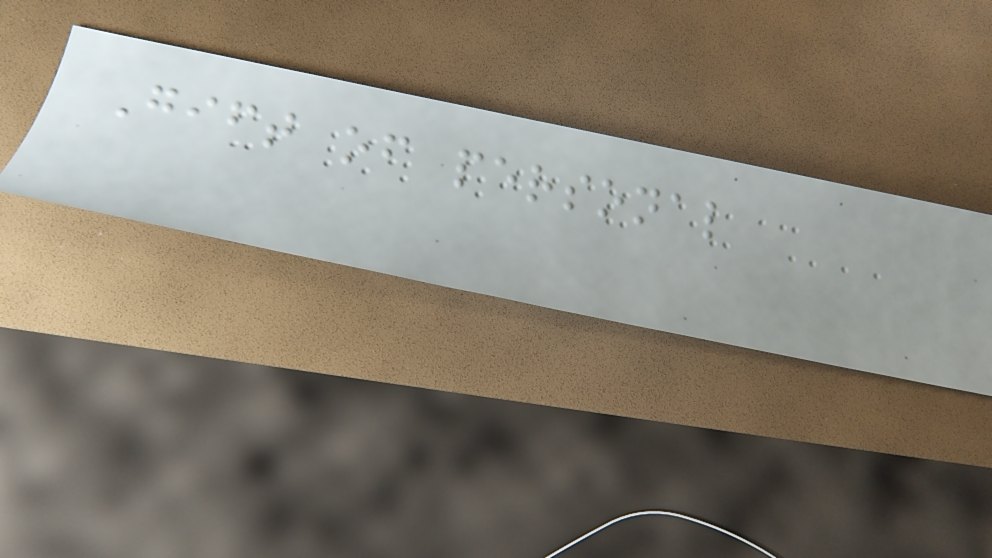Gift of personal
